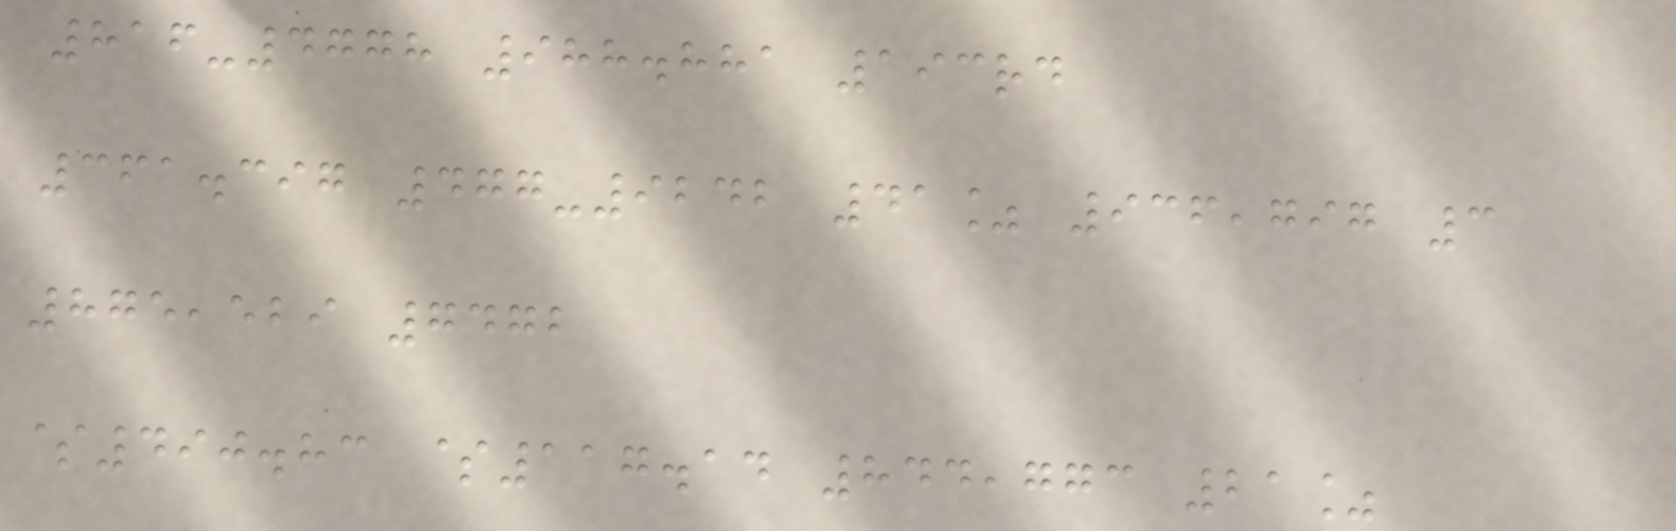816-4778 988.881 193rd
361.397 477-9242 41% 936,797 3
875,529 7472
$490.83 $117.14 844,773 21%
